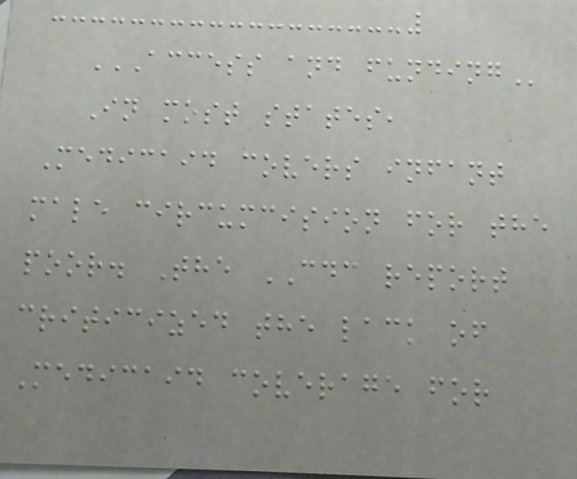ACCESS AND FUNDING
In most states,
Medicaid covers infant
male circumcision for the
poor. The CDC report
criticized the lack of
Medicaid coverage for
